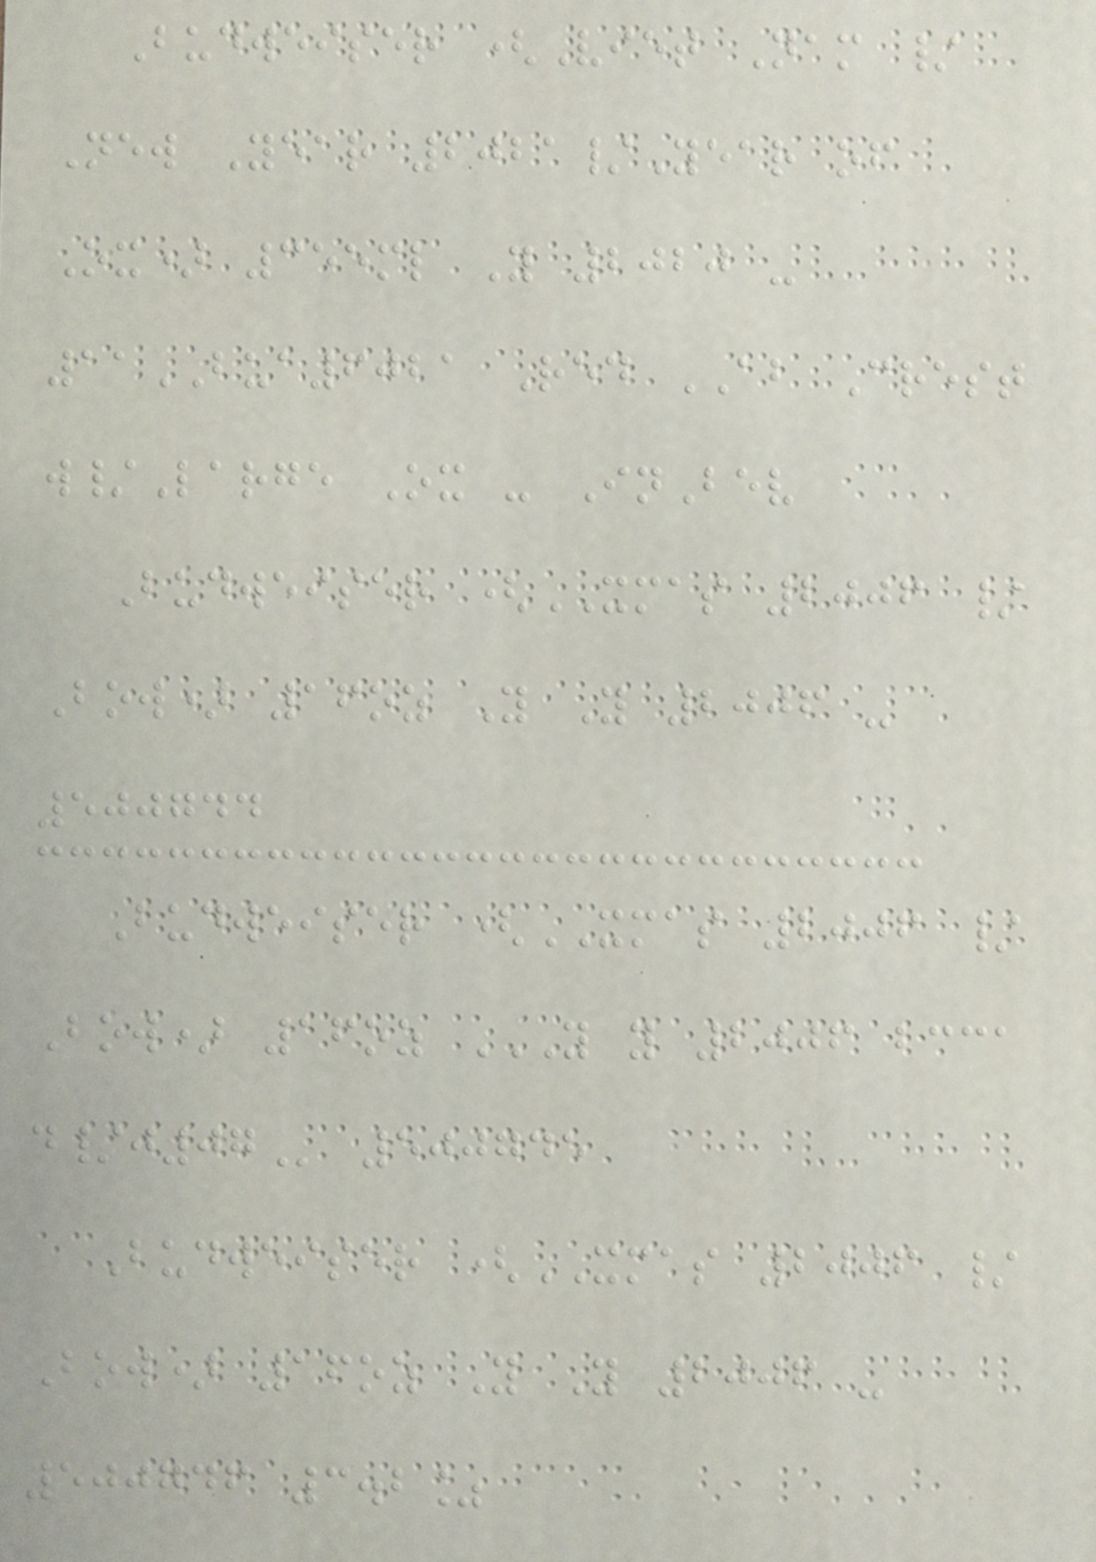Budweiser (Viet Nam /
New Year 2021/Year of
Ox) 355ml Y 2020 -
11BUA6021 Red AB Crest
w/Large Ox - InBev
Budweiser (XMAS 2006 /
Bow) 16oz Y Y 2006 -
500744
Budweiser (XMAS 2006 /
Bow) 16oz Y Y 2006 BCCA
D/J07 500745
Budweiser (XMAS 2006 /
Bow) 16oz Y Y 2006 -
500746 3.2%
